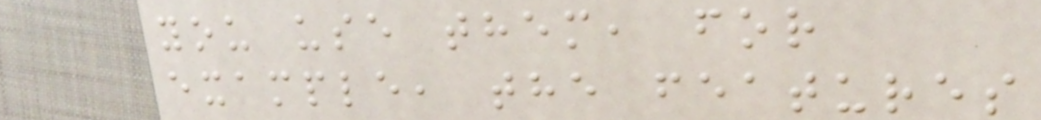you use them, for
example, the features
